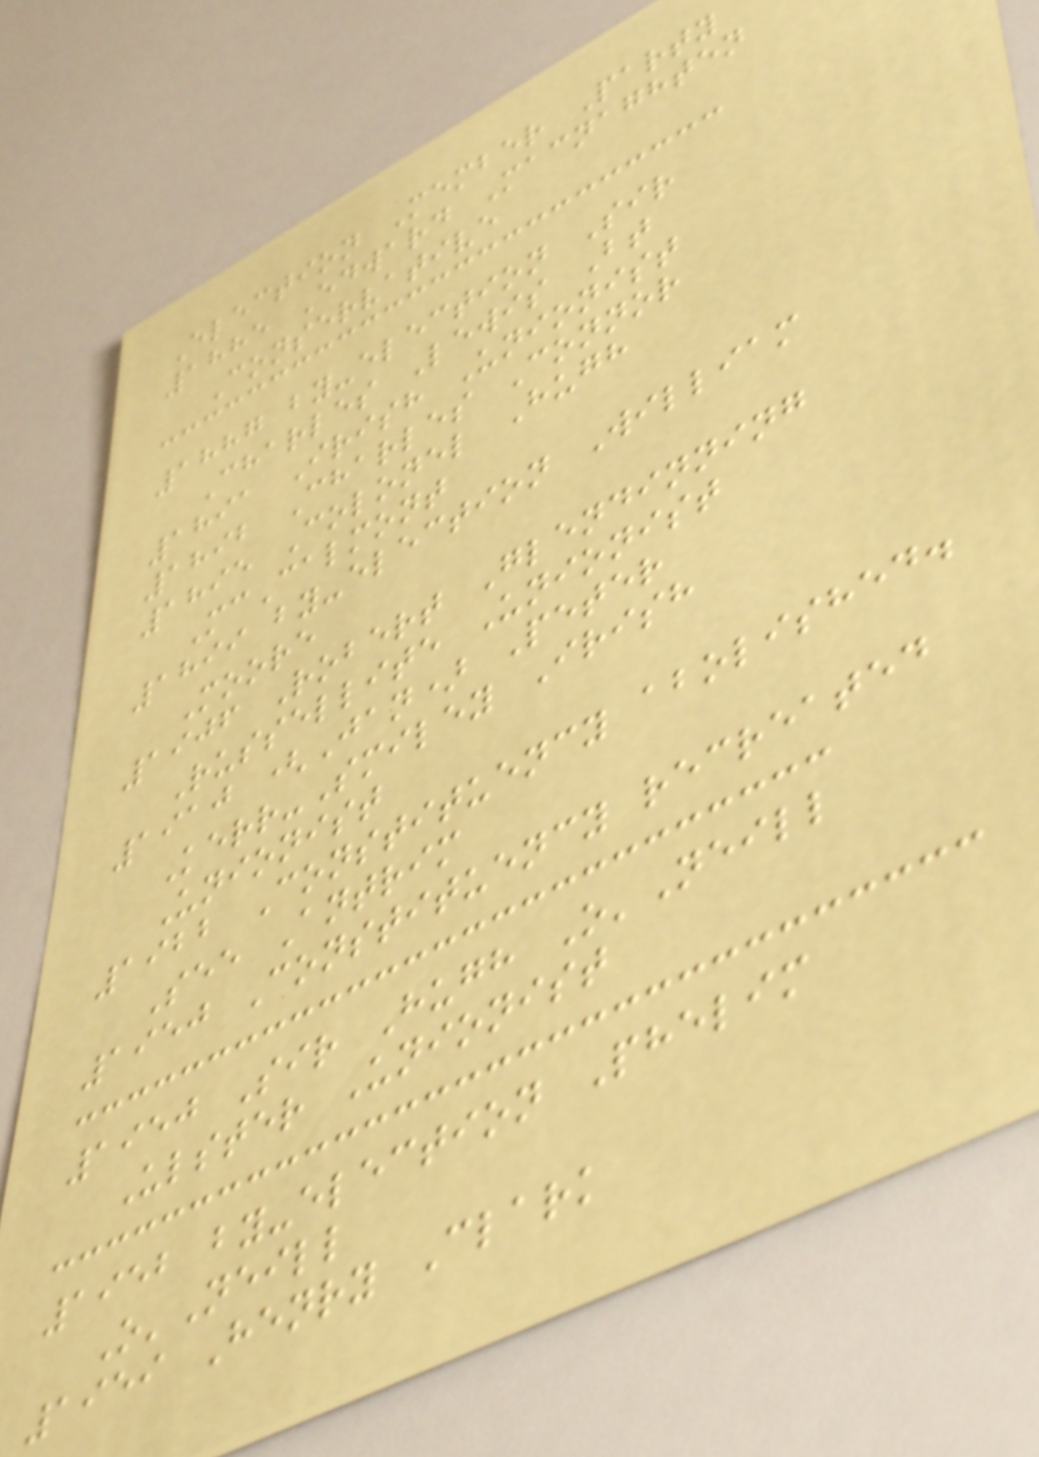Election Member Party
1885 Edward Macnaghten
Conservative
1887 by-election Sir
Charles Lewis Bt
1891 Irish Unionist
1892 Charles Connor
1895 Colonel Hugh
McCalmont
1899 by-election William
Moore
1906 Robert Glendinning
Russellite Unionist
1910 (Jan) Peter
Kerr-Smiley Irish
Unionist
1922 Constituency abolished.
See Antrim
1950 Constituency recreated
1950 Sir Hugh O'Neill
Ulster Unionist
1952 by-election Phelim
O'Neill
1959 Henry Clark
